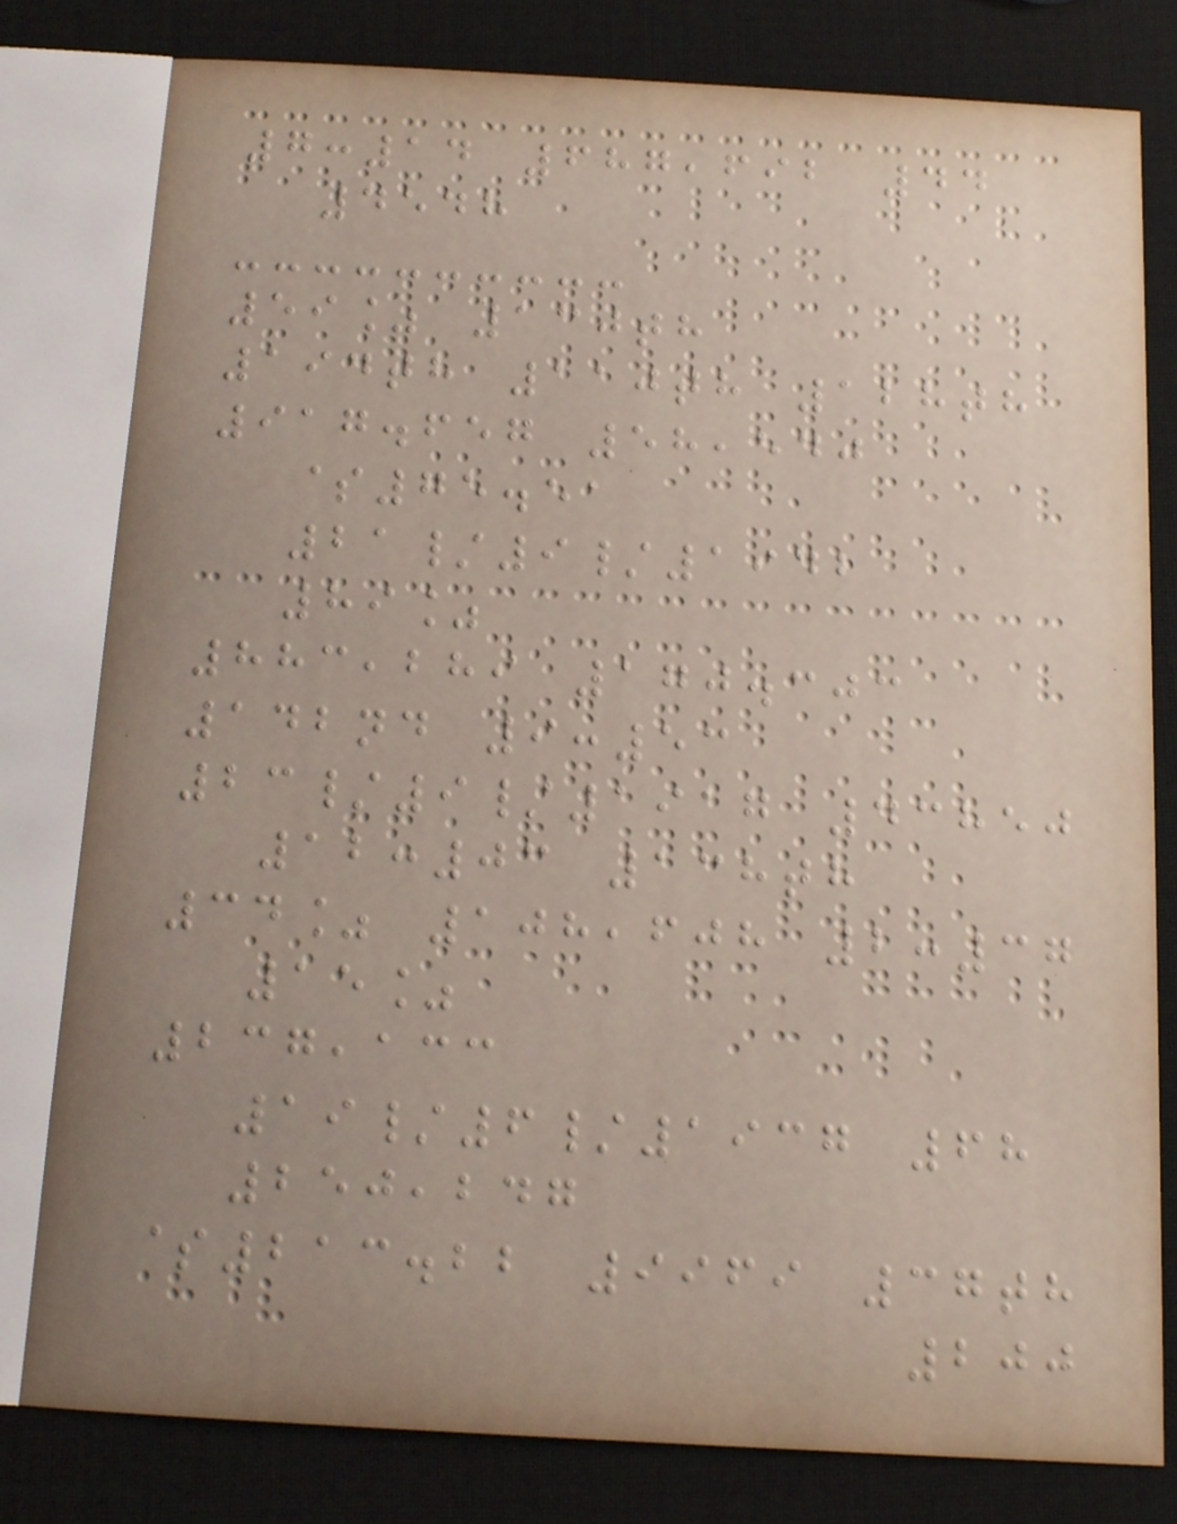7:14 687,692 44
4548
59% 130th
194th 110th 128th
917.657 58,540
$75.51
21/9/1942
89%
883,289 170.303
142nd 9:53
23/9/1917 43850
12:03 138th
34% 108,608 2:37
15%
237,133
19/6/1937 68
250,247
$213.22 9969 37th
200
